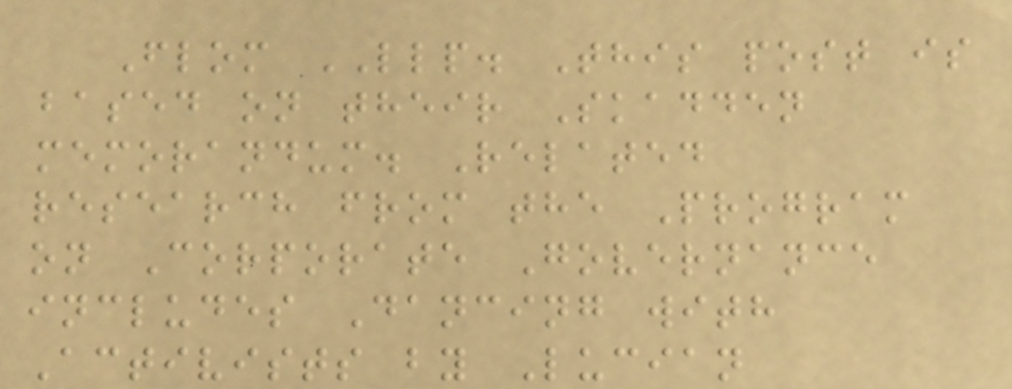Flom LLP. This post is
based on their Skadden
memorandum. Related
research from the Program
on Corporate Governance
includes Dancing with
Activists by Lucian
